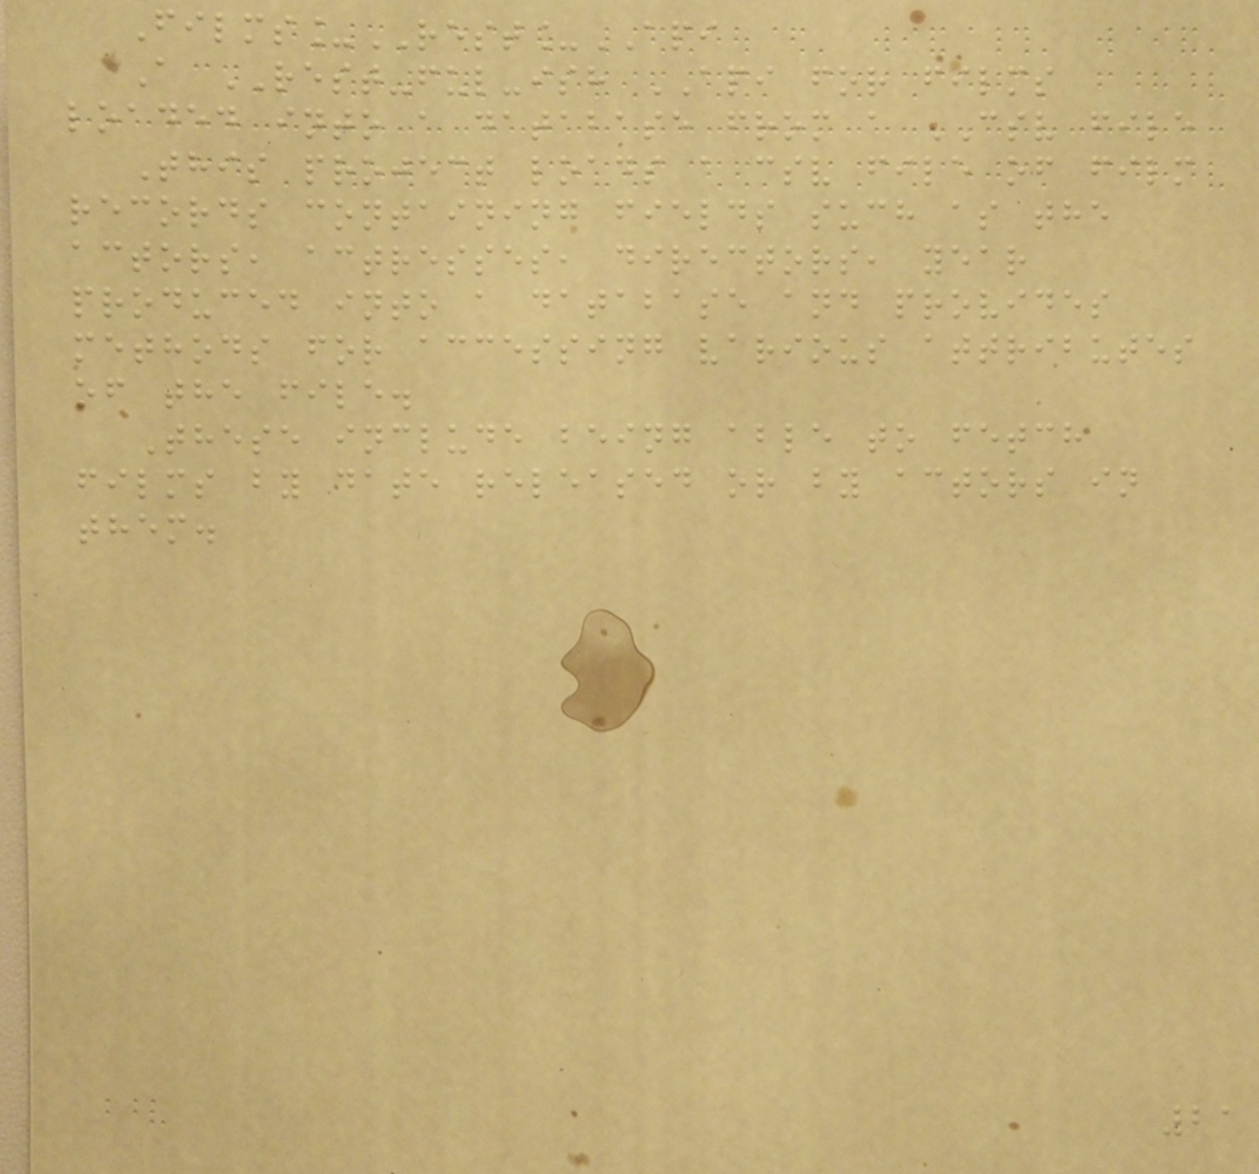Films_REST_API
A REST-ful-ish API for films
loaded into a database from a CSV file
This project loads a csv file of film
records containing fields such as the
actors, actresses, directors, year
produced into a database and provides
methods for accessing various attributes
of the file.
These include being able to fetch
films by date released or by actors in
them.
21
